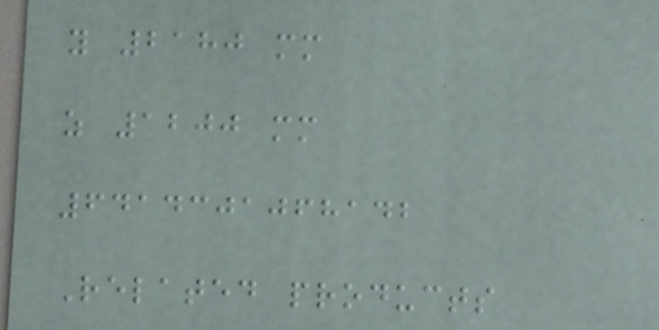y 2180 mm
z 1200 mm
6414301068142
Related products
